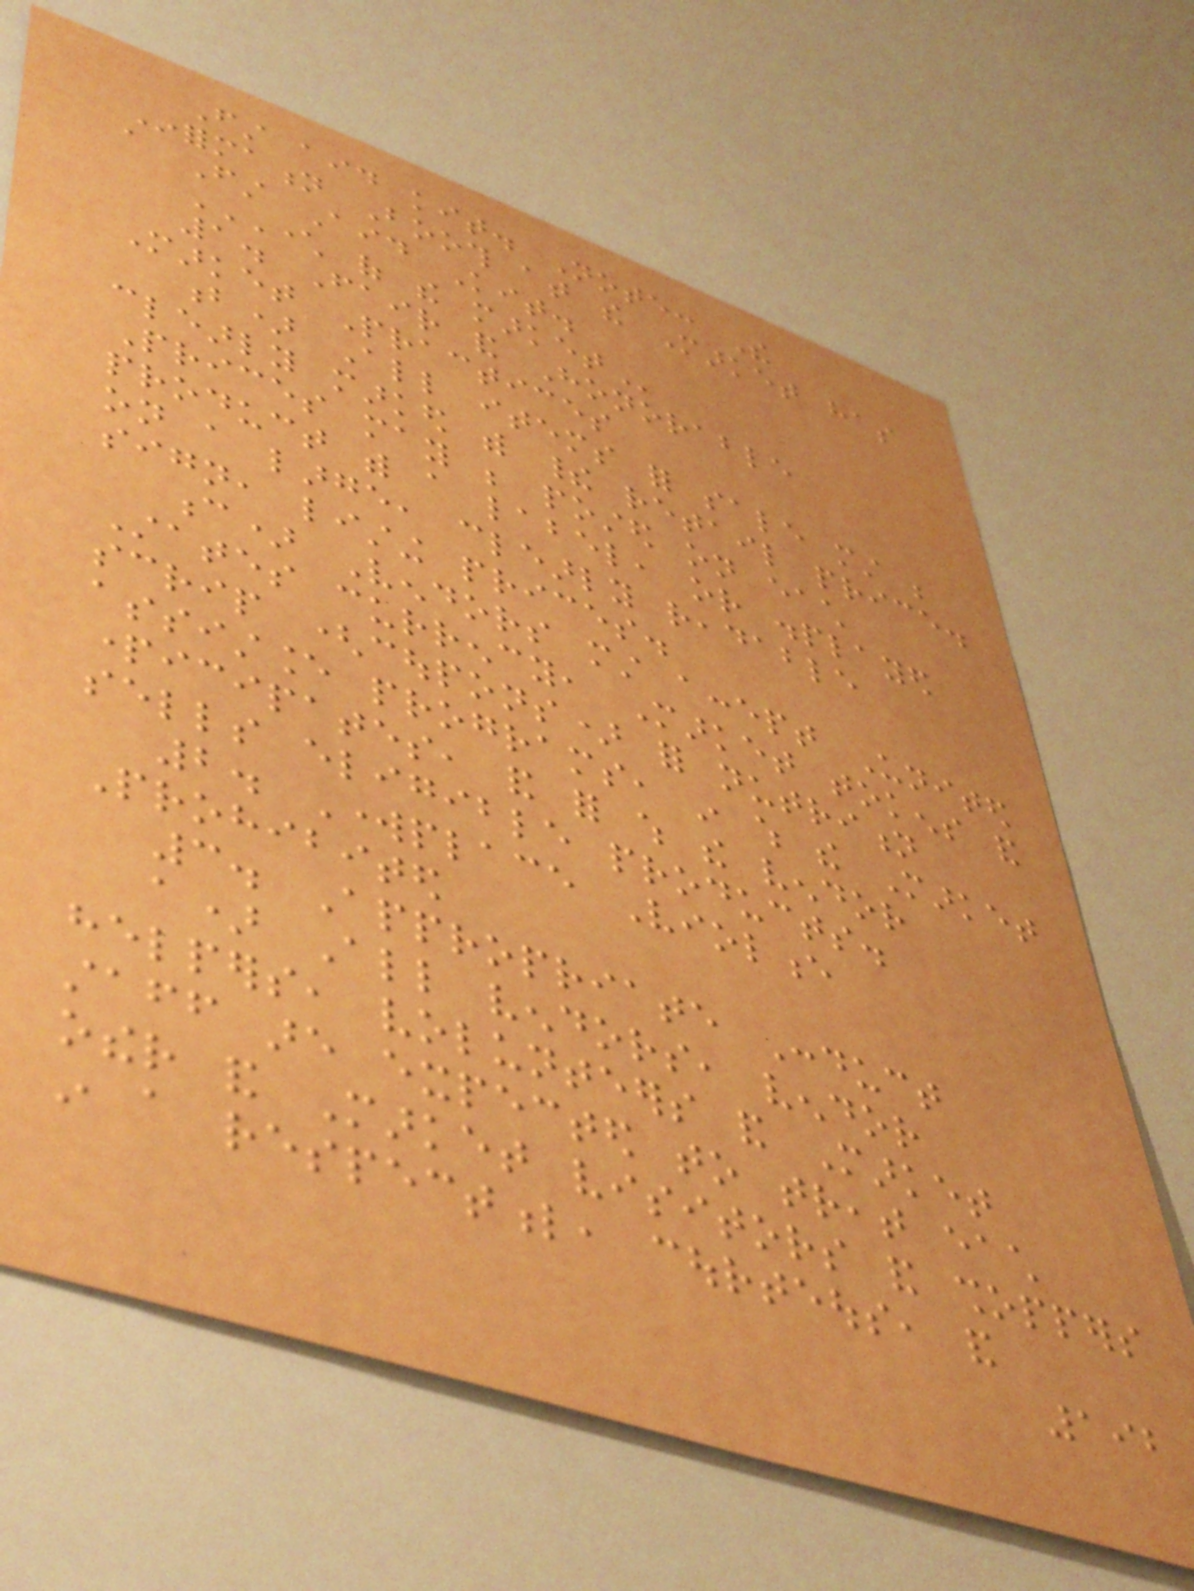First aid kit. Note: The
Information Booth at the Market has
a First Aid Kit.
CHARACTER OF THE MARKET
1. Fair and Honorable
Market Practices
b) All items for sale must be
clearly marked with their retail price.
Prices may be posted on each
product with a label, or displayed
on a large, clearly readable
sign, listing prices.
c) Vendors must accept United
States currency, Market tokens and
scrip (coupons) for nutrition
assistance programs, in which the Market
participates, and for which the vendor
sells eligible products.
2. Workplace Violence
Prohibited
3. Appropriate Conduct
a) All vendors, vendor
helpers, volunteers and Market
staff are expected to treat each
other and Market visitors and shoppers
in a respectful, courteous, and
192
